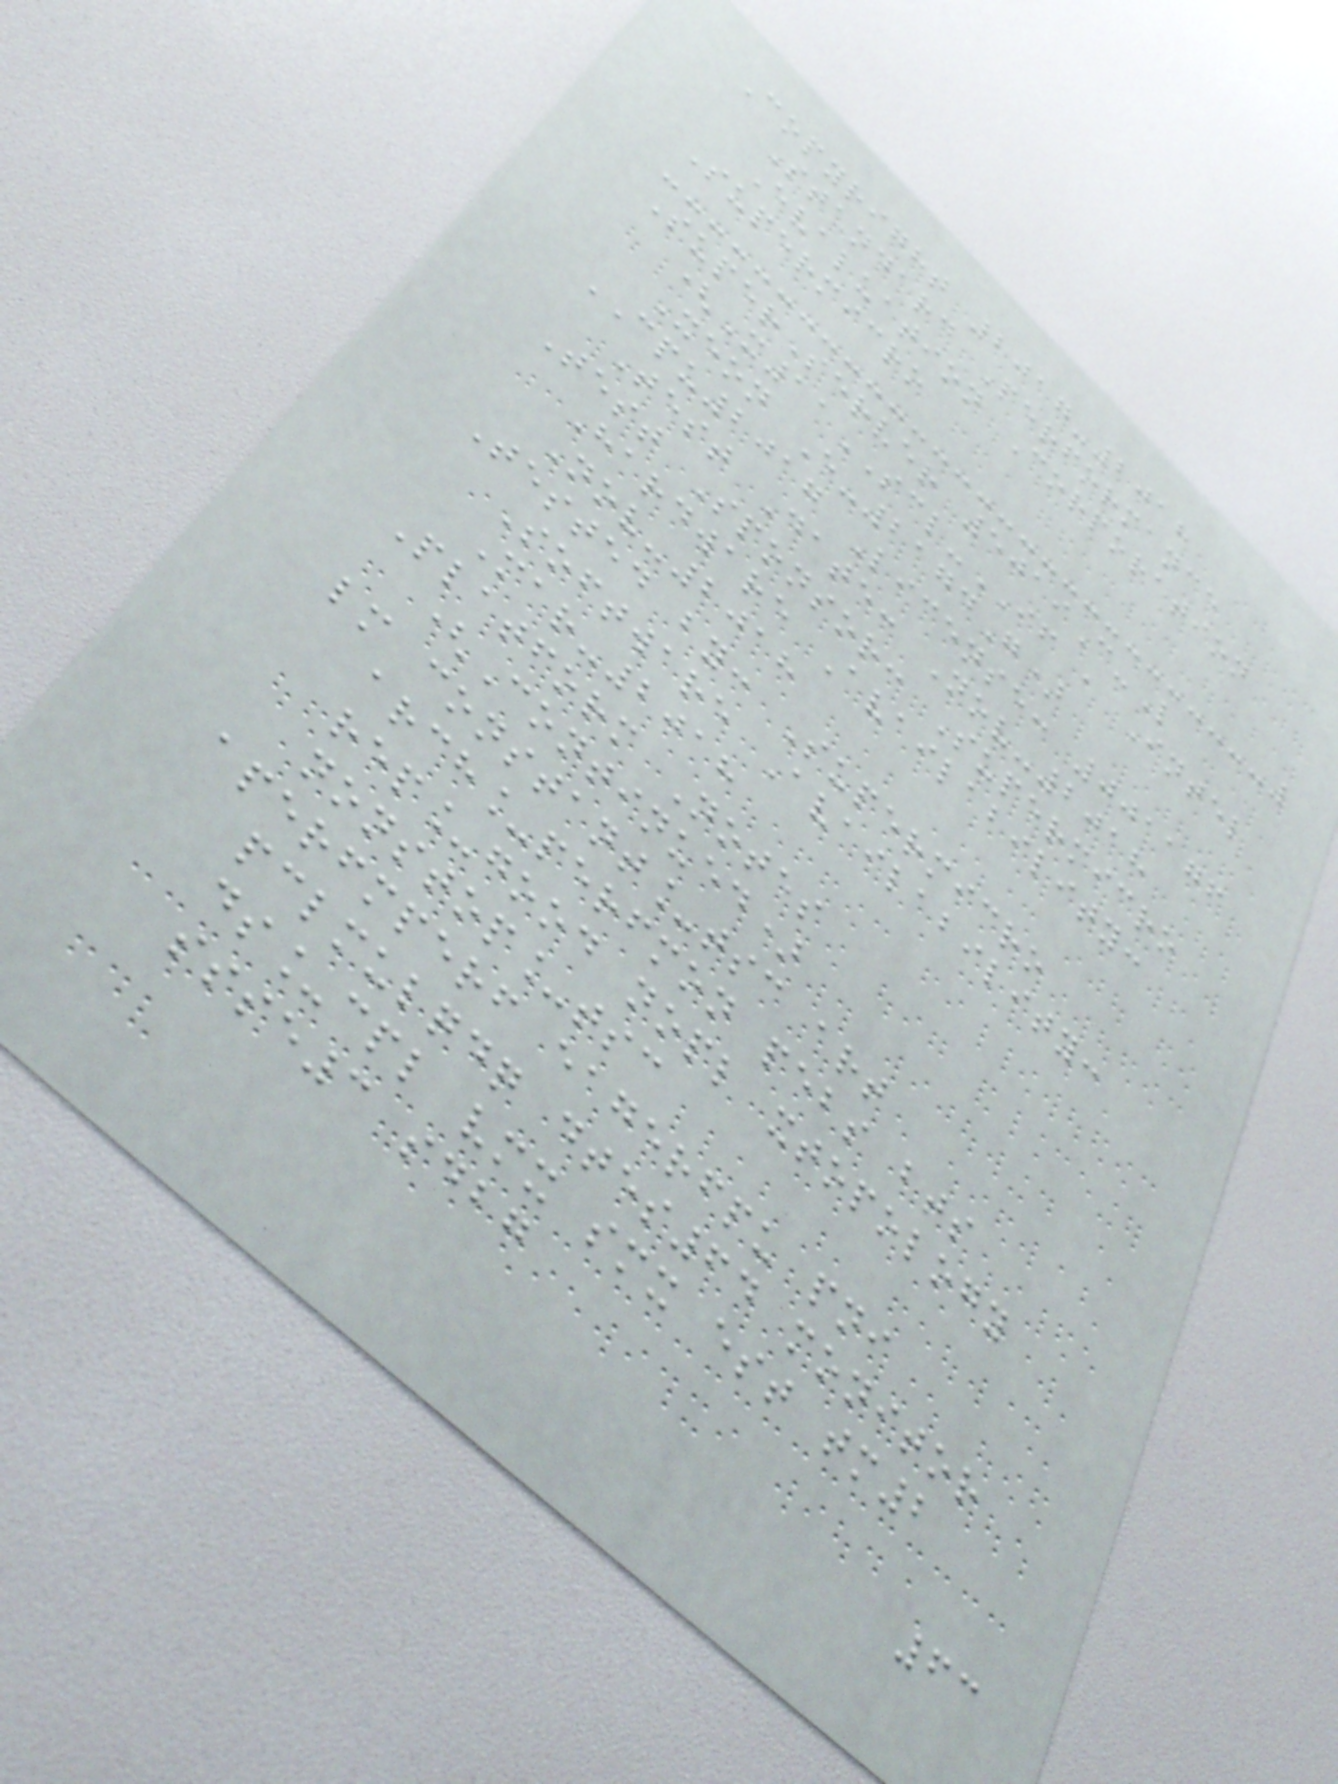Copyright 2017-2018
Standard Performance
Evaluation Corporation
Supermicro
SuperServer 5019C-L
(X11SCL-IF , Intel
Xeon E-2174G)
CPU2017 License: 001176
Test Date: Nov-2018
Test Sponsor: Supermicro
Hardware Availability:
Nov-2018
Tested by: Supermicro
Software Availability:
Mar-2018
Platform Notes
(Continued)
lm constant_tsc art
arch_perfmon pebs bts
rep_good nopl xtopology
nonstop_tsc
aperfmperf eagerfpu pni
pclmulqdq dtes64 monitor
ds_cpl vmx smx est tm2
ssse3 sdbg
63
